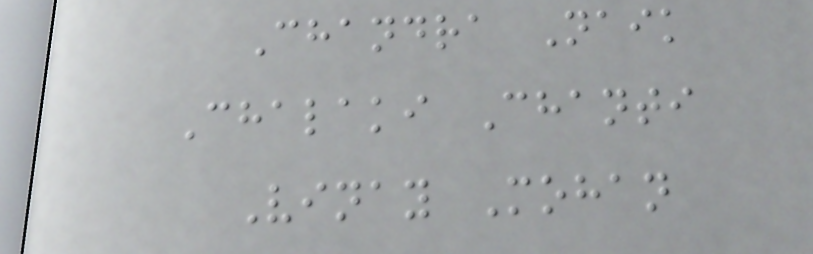Chandra Naik
Chalaki Chanti
Vinay Mohan
